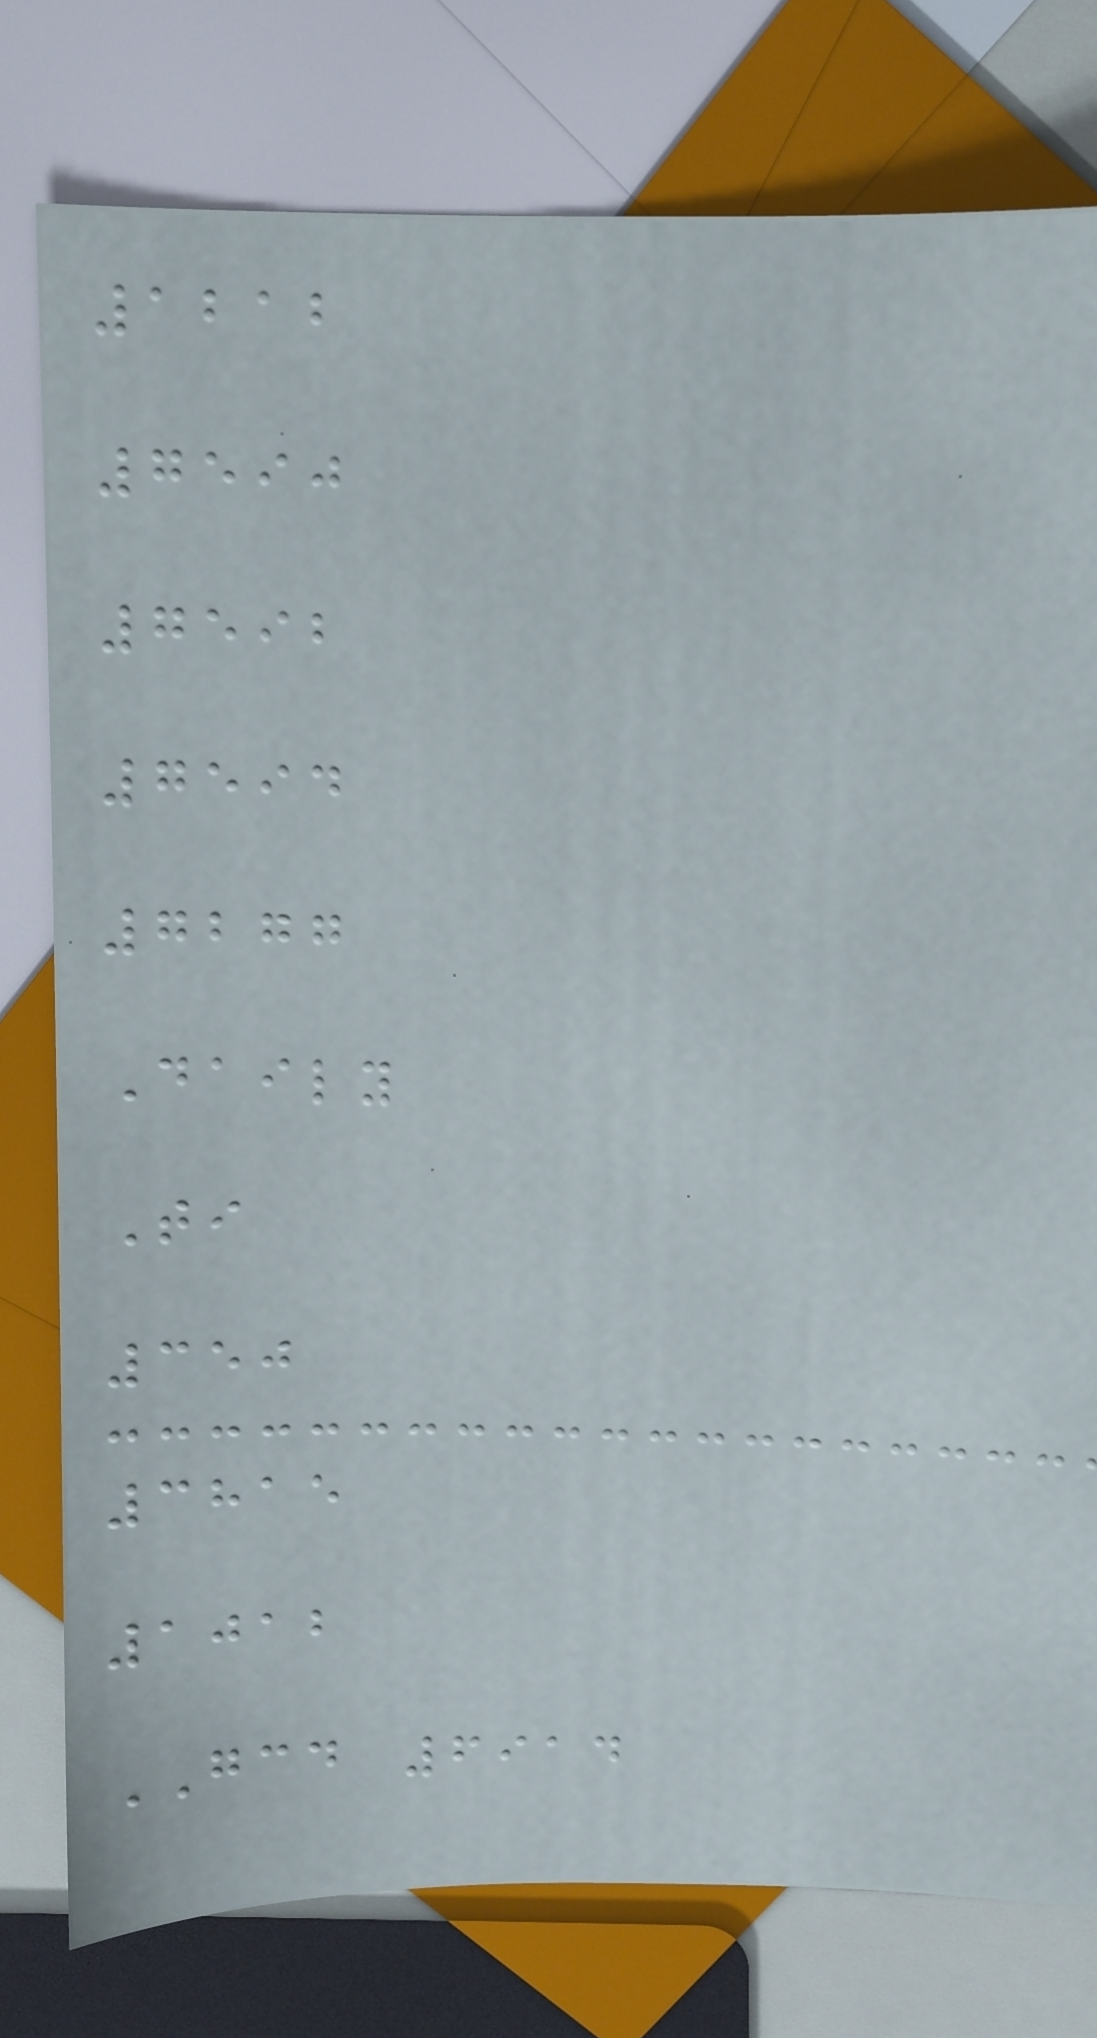1212
7590
7592
7594
7277
Daily
Ti
350
3815
1012
GCD 6914
